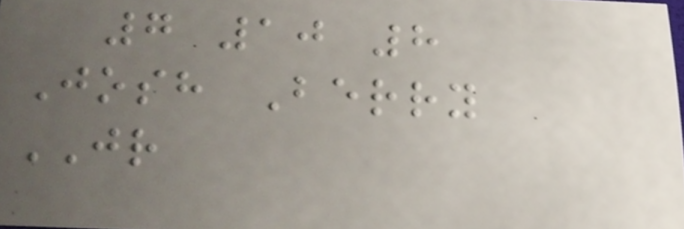7 10 8
Josh Berry
JR
